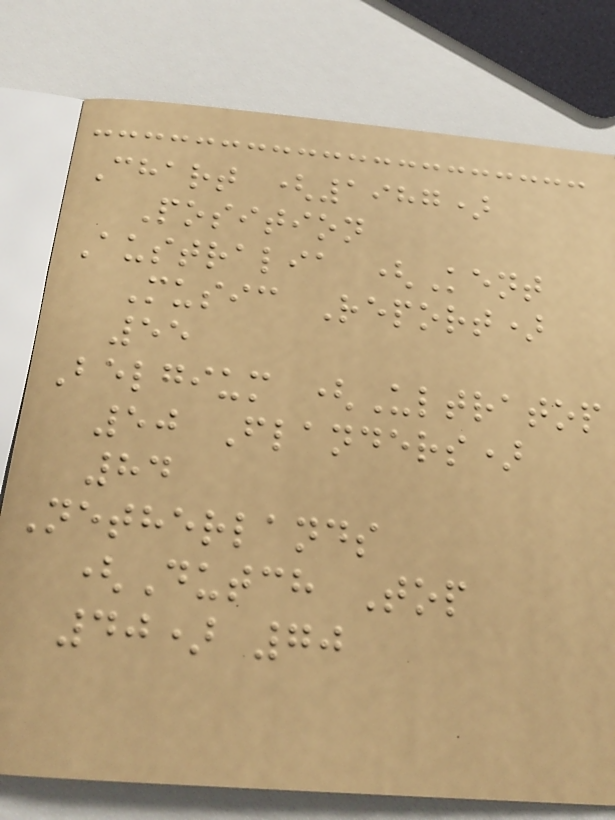Chart (1987)
Position
Australia (Kent
Music Report)
55
Belgium (Ultratop
50 Flanders)
84
Netherlands
(Dutch Top
40) 70
